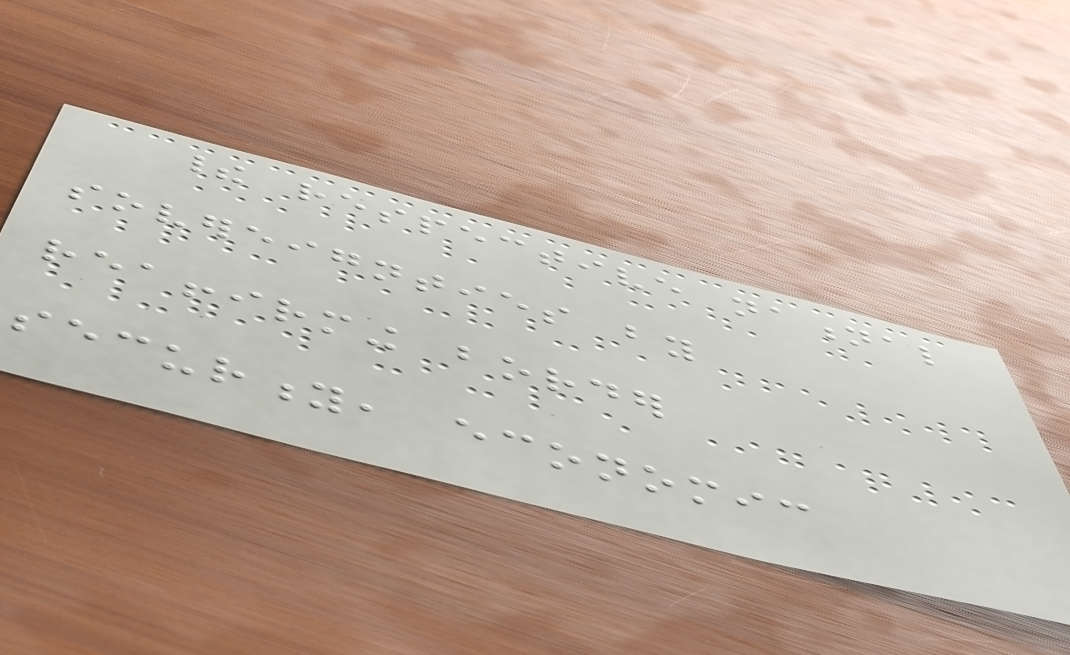their respective national
sovereignties by
reaffirming border
security, economic
